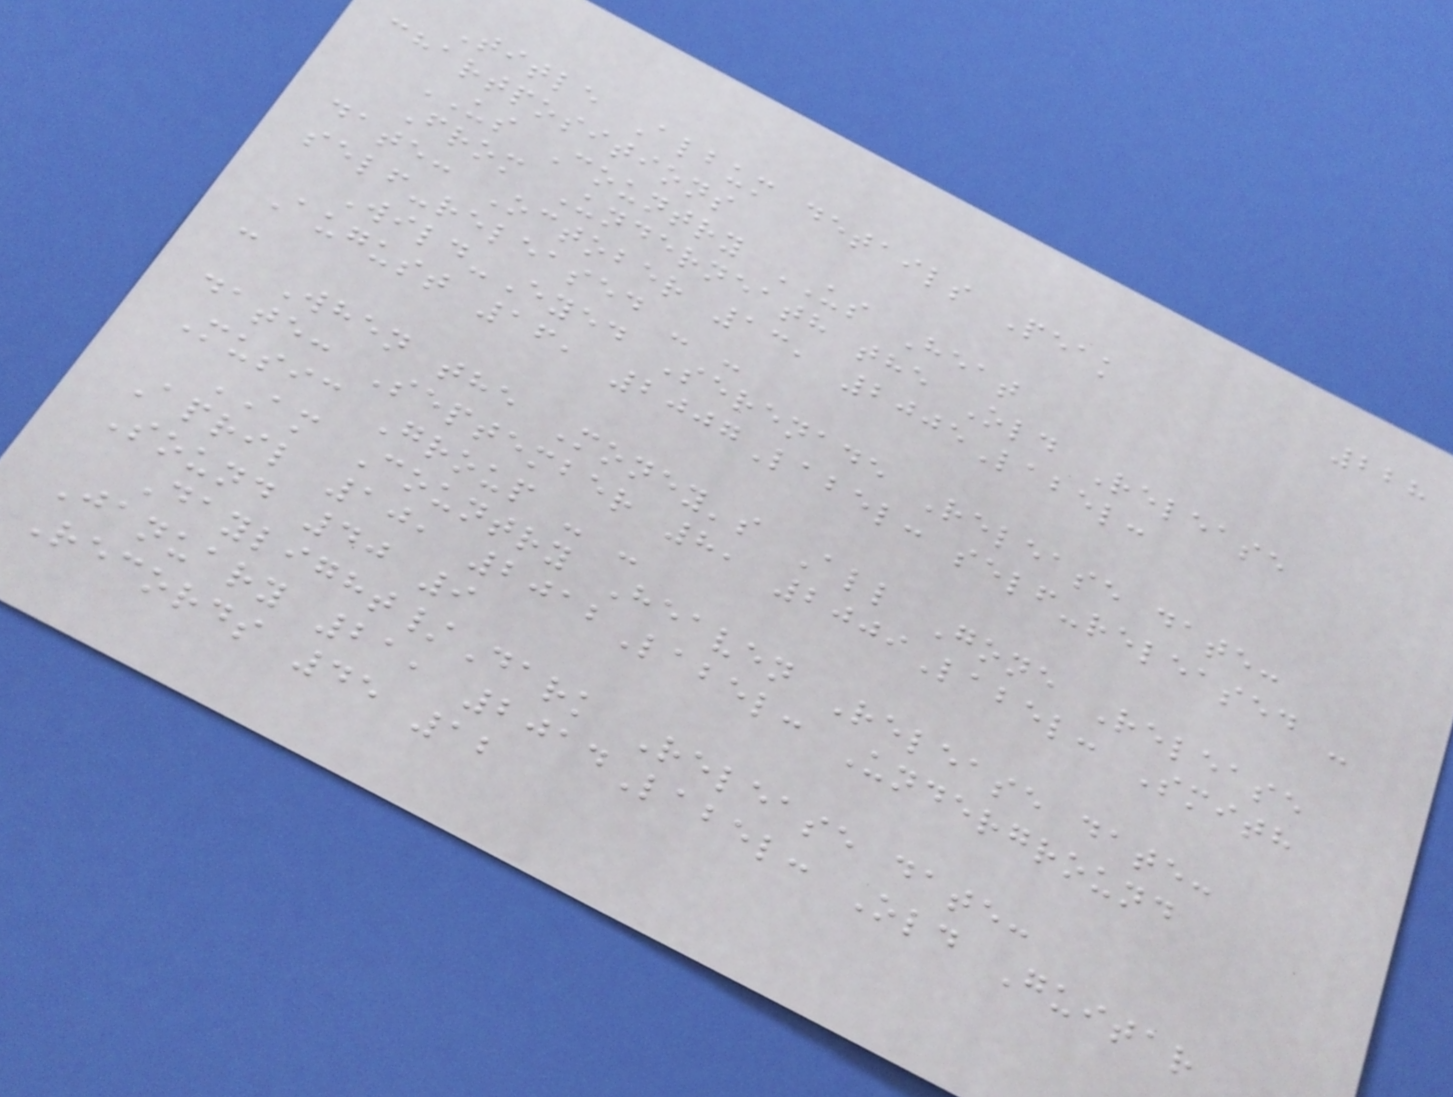228
Title Album details Peak
chartpositions
US Country US Heat
From Underneath the Old Release
date: October 13, 2005Label:
self-released - -
Wild-Eyed Serenade Release date:
August 16, 2007Label: self-released -
-
When the Money's All Gone Release
date: September 8, 2009Label: Smith
Music Group - -
AM Country Heaven Release date:
April 10, 2012Label: Underground
Sound 40 9
Daylight/Dark Release date:
January 21, 2014Label: Old Guitar
Records 45 12
